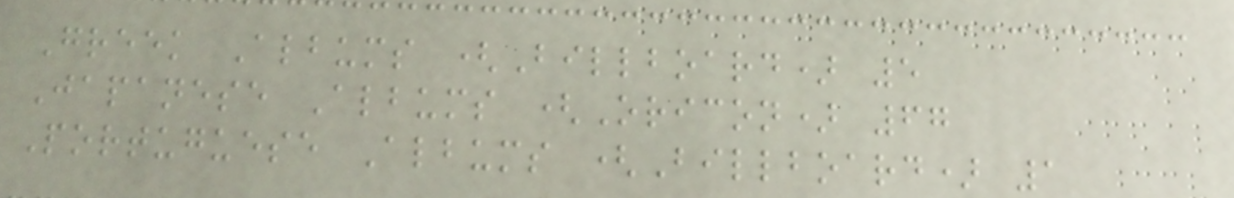Greek Albums (Billboard) 5
Japanese Albums (Oricon) 67
Portuguese Albums (Billboard) 1
